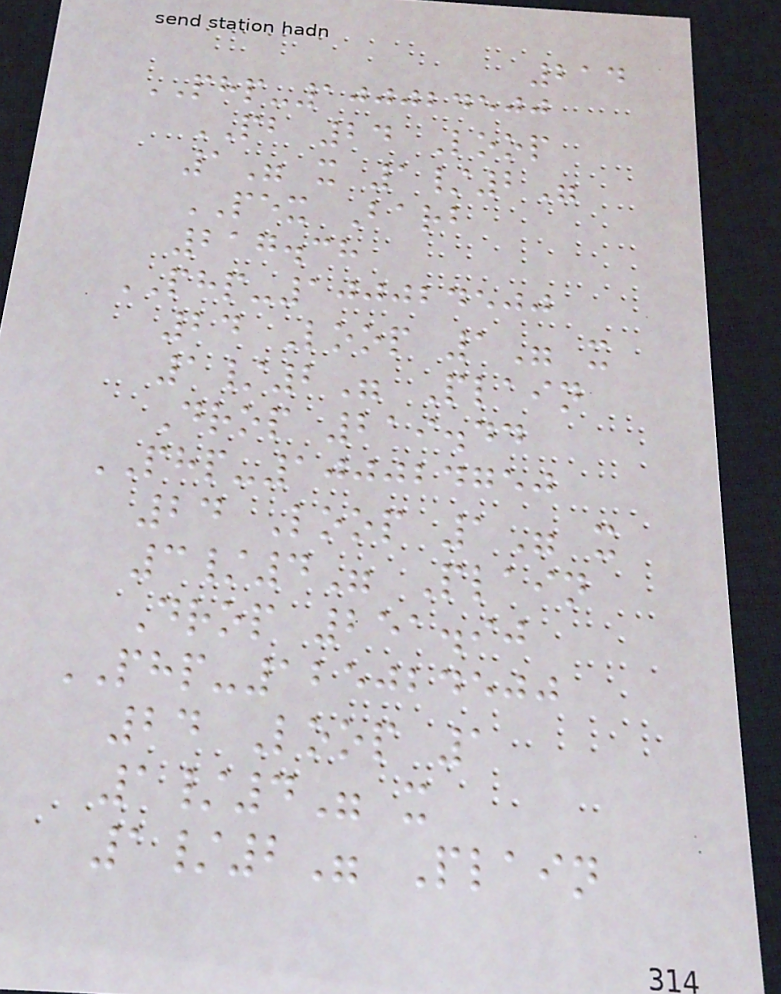214
PHP-100024500
PB 24 Loop
1" x 1/2"
PEX Barb
217.38
PHP-100024500
24 Loop 1" x
1/2" Plain
Drop 219.44
PHP-100024750
24 Loop 1" x
3/4" Plain
Drop 251.90
PHP-125024500
24 Loop 1
1/4" x
1/2" Plain
